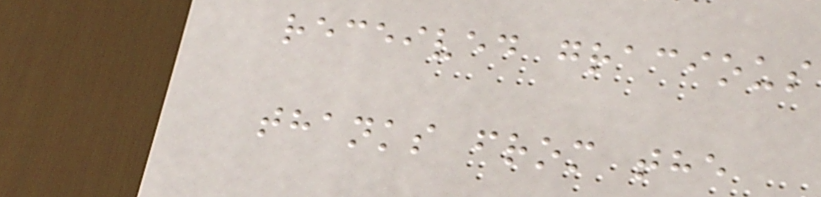received gracious
thanks from the
